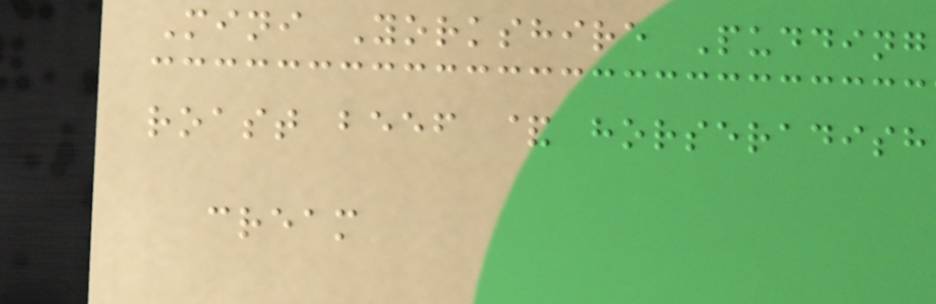Mini Yorkshire Pudding
roast beef & horseradish
cream
